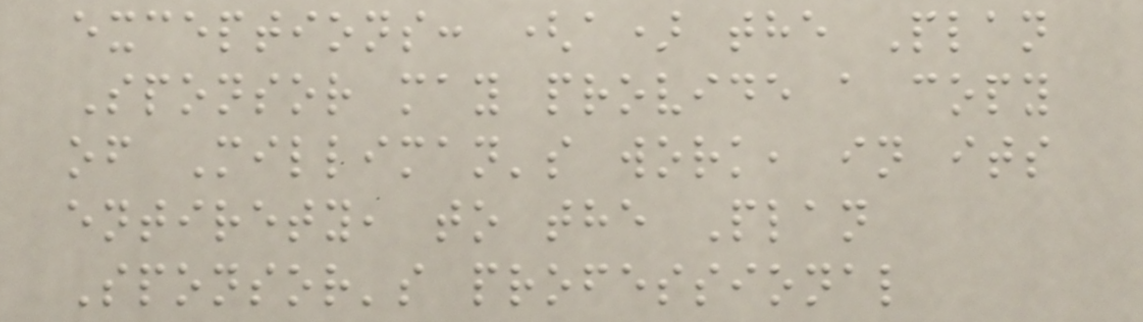exceptions: (a) the Plan
Sponsor may provide a copy
of Milliman's work, in its
entirety, to the Plan
Sponsor's professional
